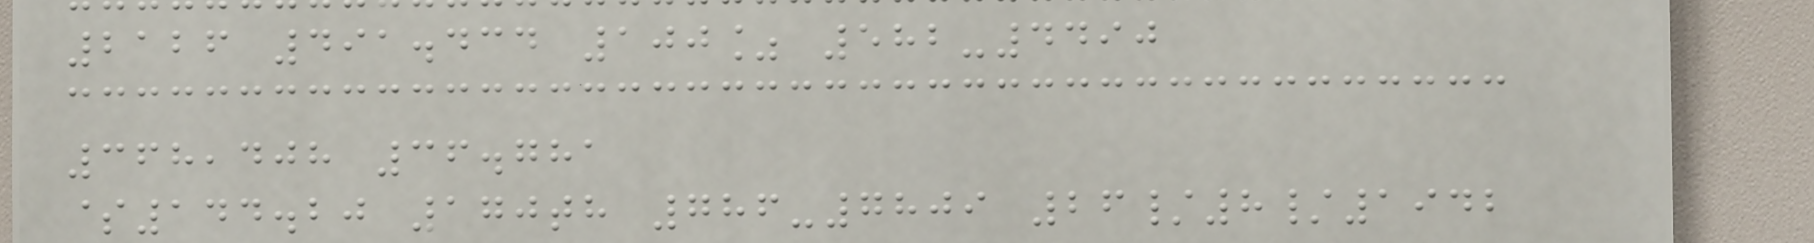2126 491.434 100% 582-4490
368,408 36.781
$144.20 170th 786-7809 26/8/1942
